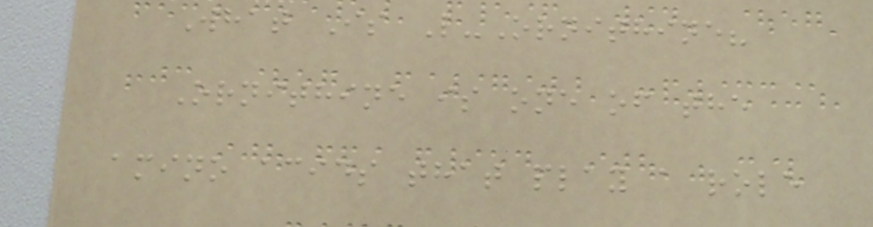What Is L-Ornithine?
Ornithine is one of the
amino acids that play a role
